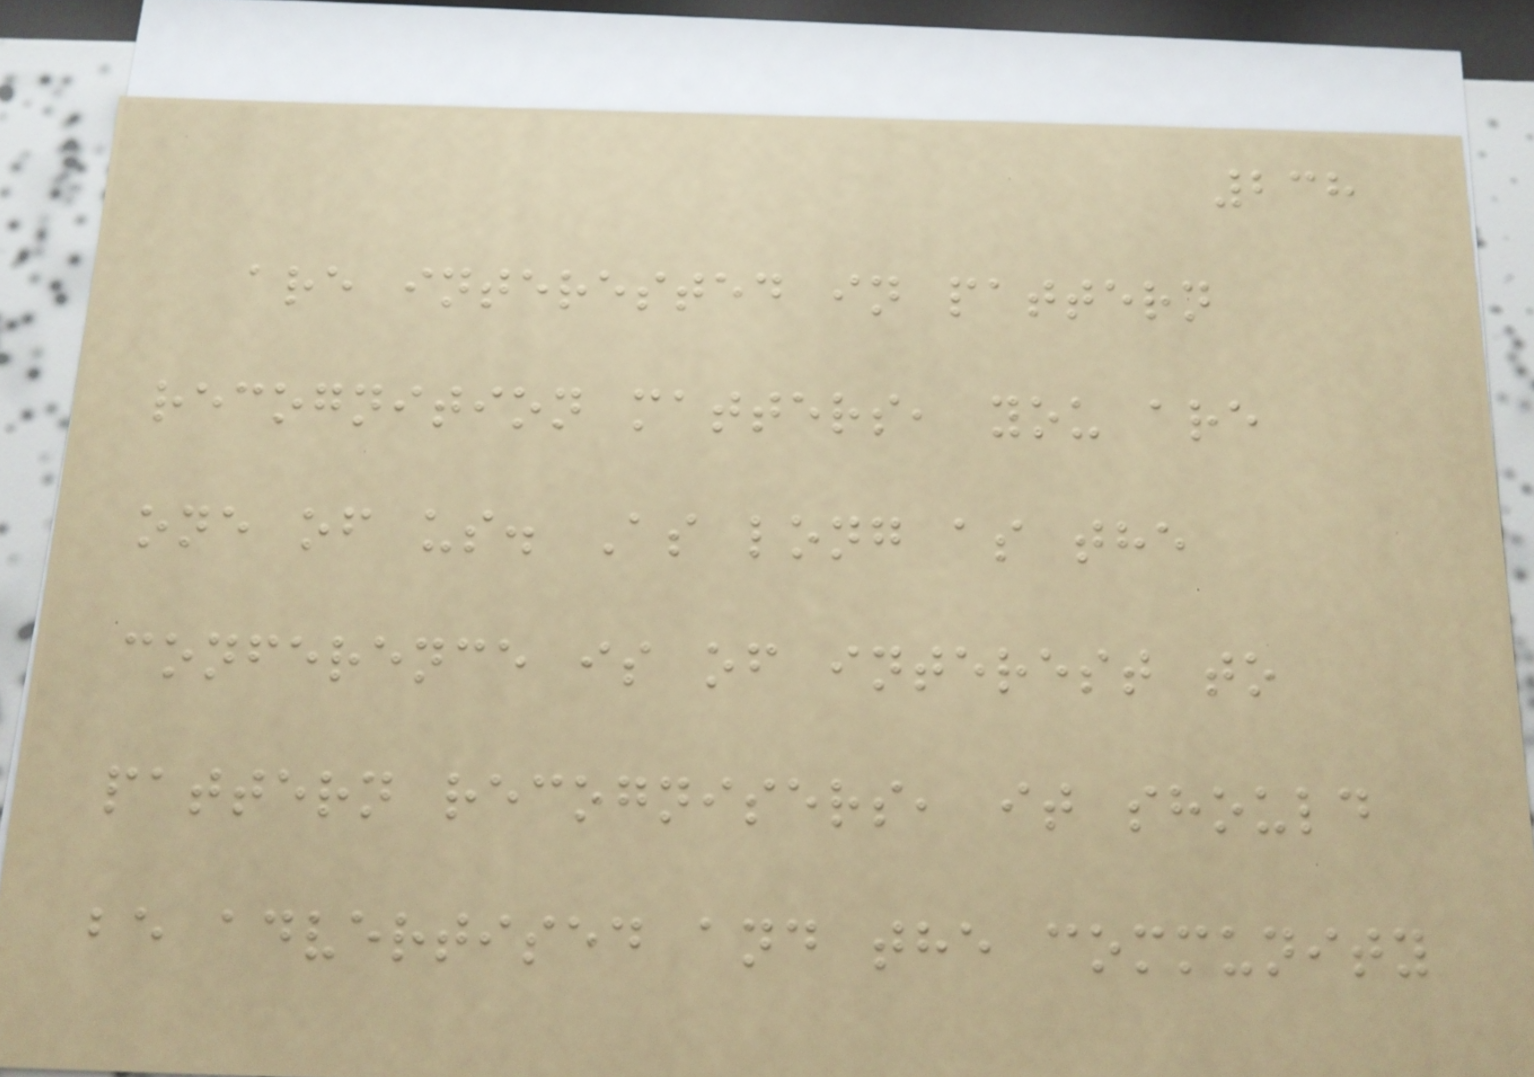238
are interested in pattern
recognition matters, you are
one of us. As long as the
conference is of interest to
pattern recognisers, it should
be advertised and the community
